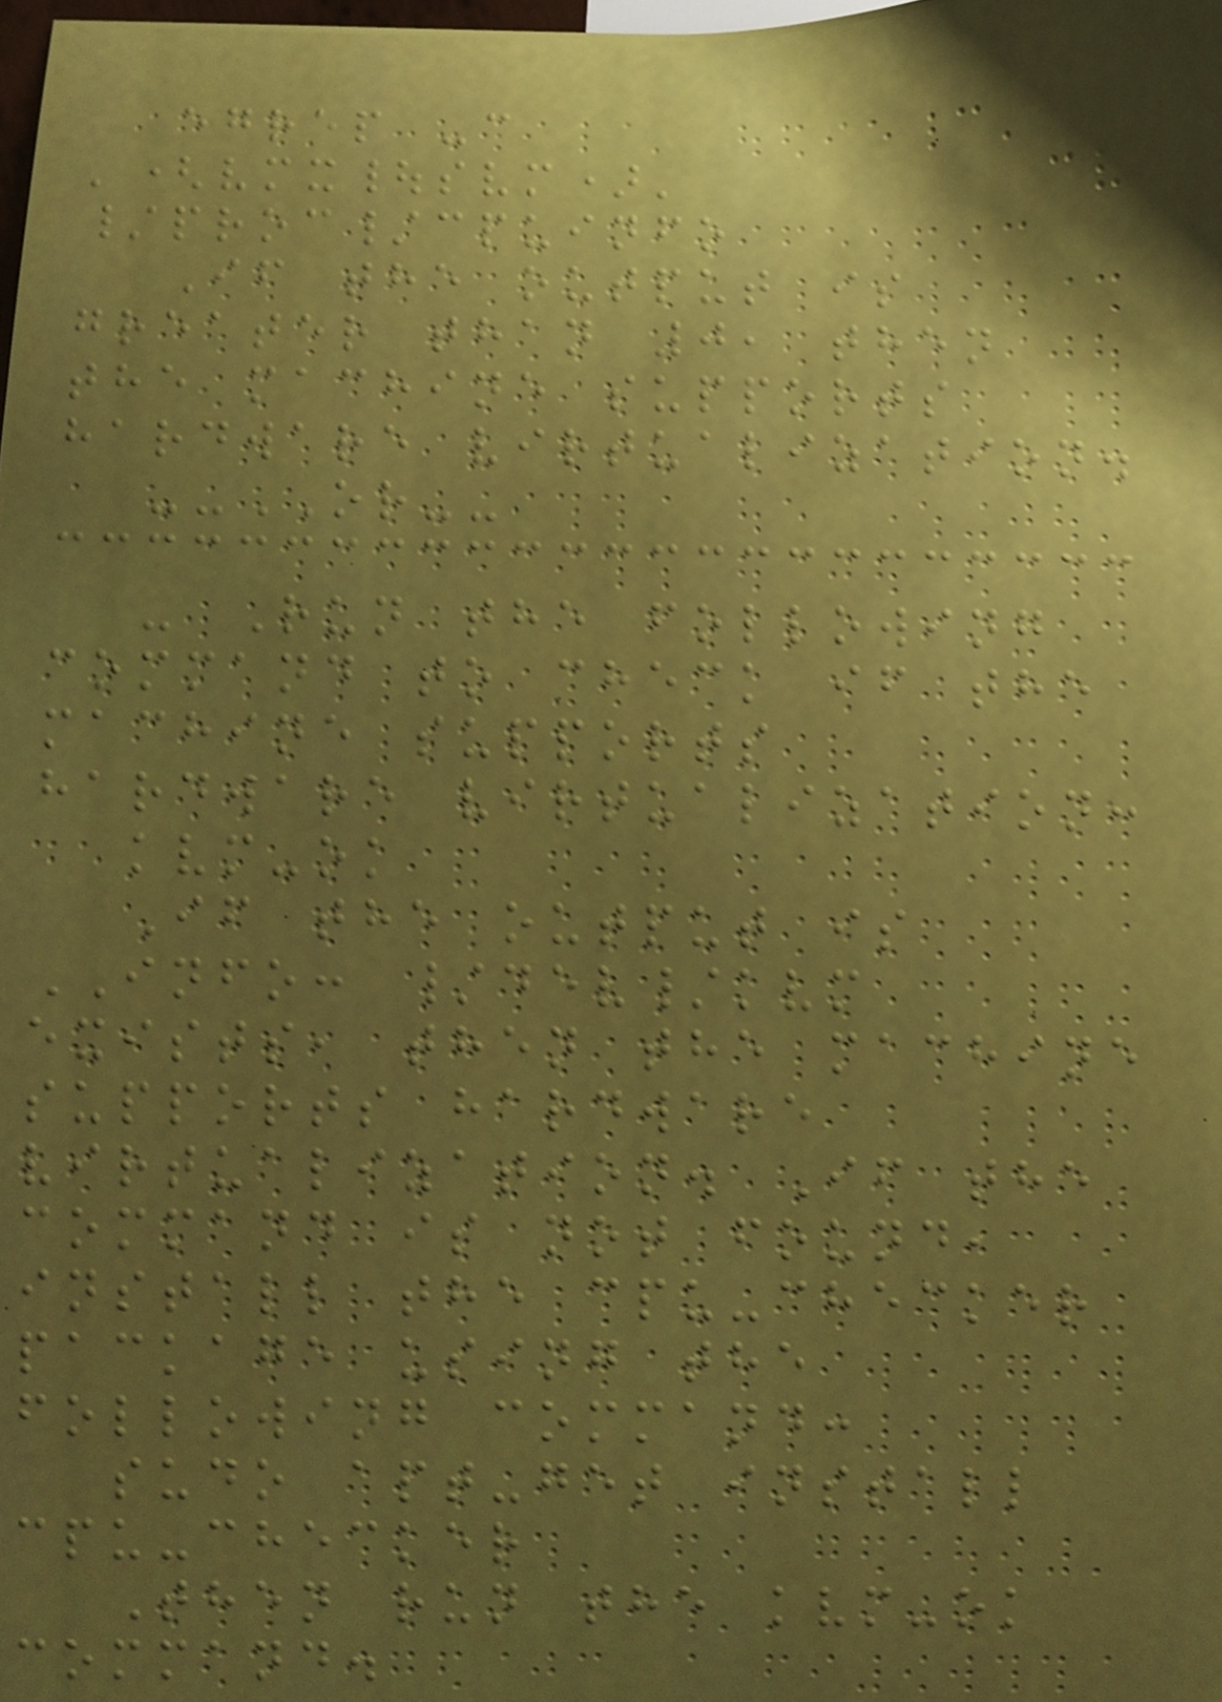egrep -c
'(vmx|svm)'
/proc/cpuinfo
If the output is
greater than 0, then
the machine supports
hardware virtualization.
--OR--
- Run the following
command to check if the
machine supports
hardware virtualization:
kvm-ok
If the output is
INFO: /dev/kvm
exists, then the machine
supports hardware
virtualization. If the
command is not found,
install the cpu-checker
package using the
following command:
sudo apt-get install
cpu-checker
Then run the kvm-ok
command.
